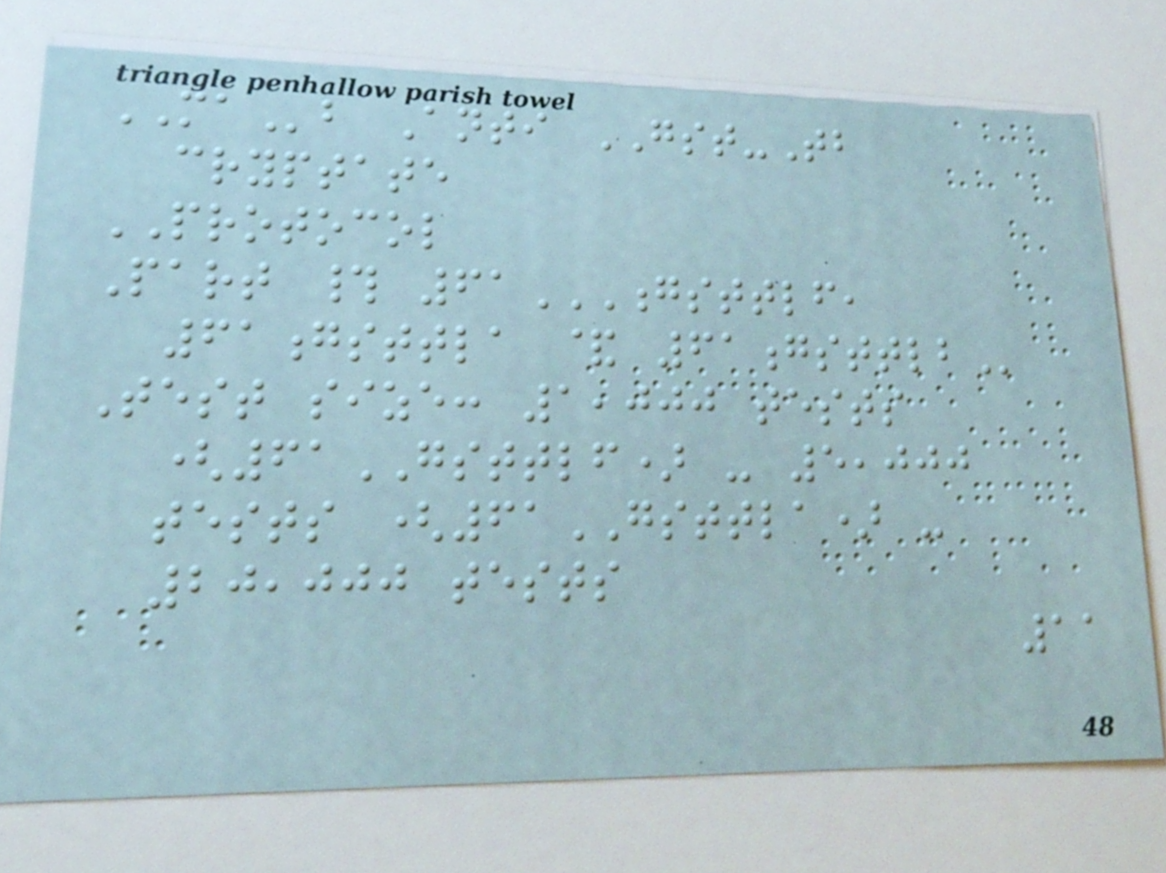MAb Anti GST-Tb
cryptate
PROTOCOL
Part # 61GSTTLF,
61GSTTLA & 61GSTTLB
Test size: 1,000 tests
(61GSTTLF) - 5,000
tests (61GSTTLA) -
20,000 tests
11
